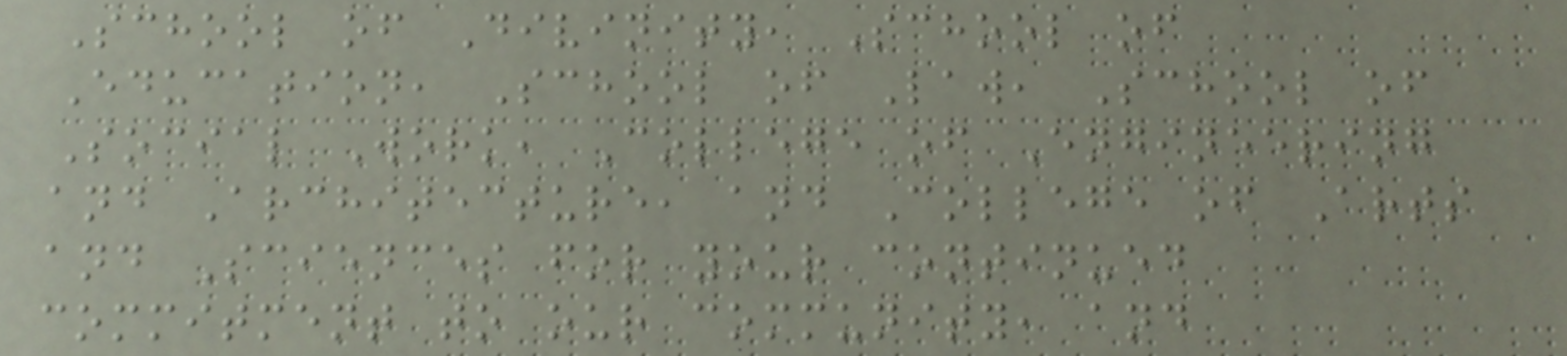School of Divinity, School of
Education, School of Law, School of
Social Work, College of Engineering
and Architecture, and College of Arts
and Sciences for your continued
commitment to our community, and
